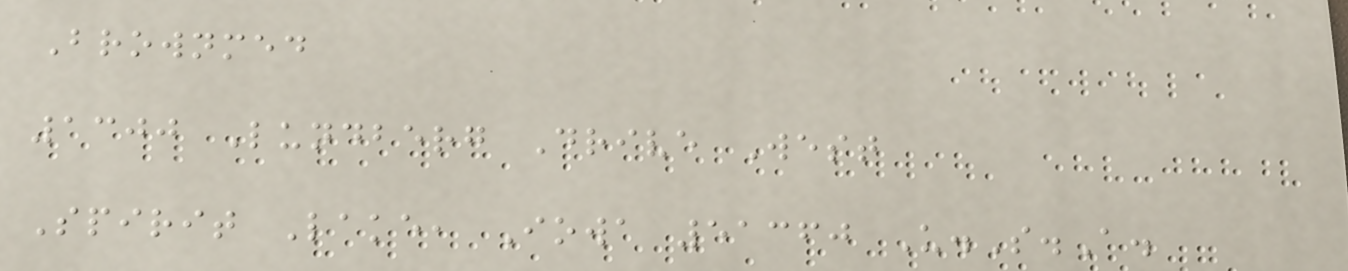Brownmed
1300 Lundberg Drive West
Spirit Lake, Iowa 51360 U.S.A.
